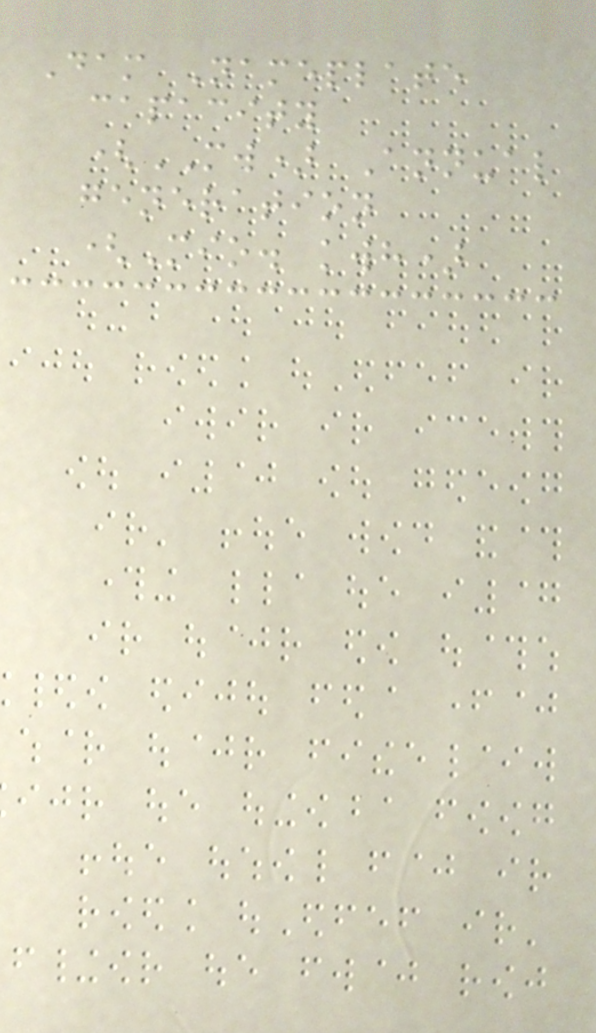Dam Nameplate
capacity
(MW) Annual
generation
(Mio. kwh)
